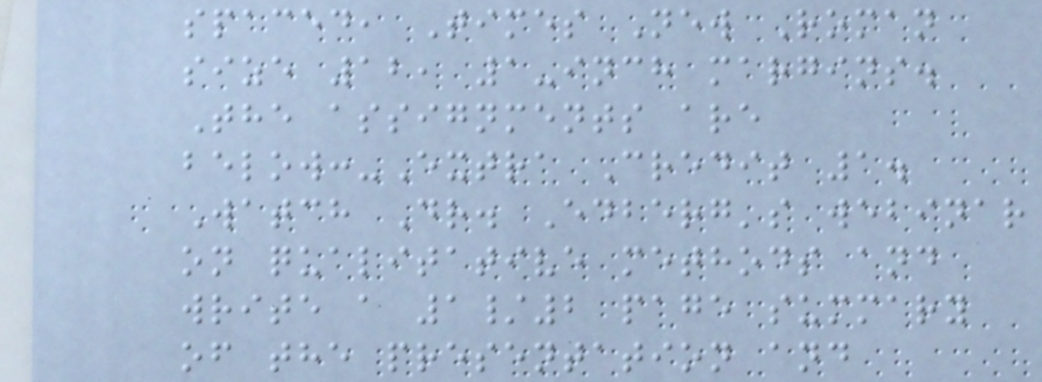spaced, Times New Roman
size 12, 1-inch margins.
The assignments are
below:-Extra Credit 1.
Watch Dr. Edberg's webinar
on qualitative methods and
write a 1/2 page summary
of the presentation and
